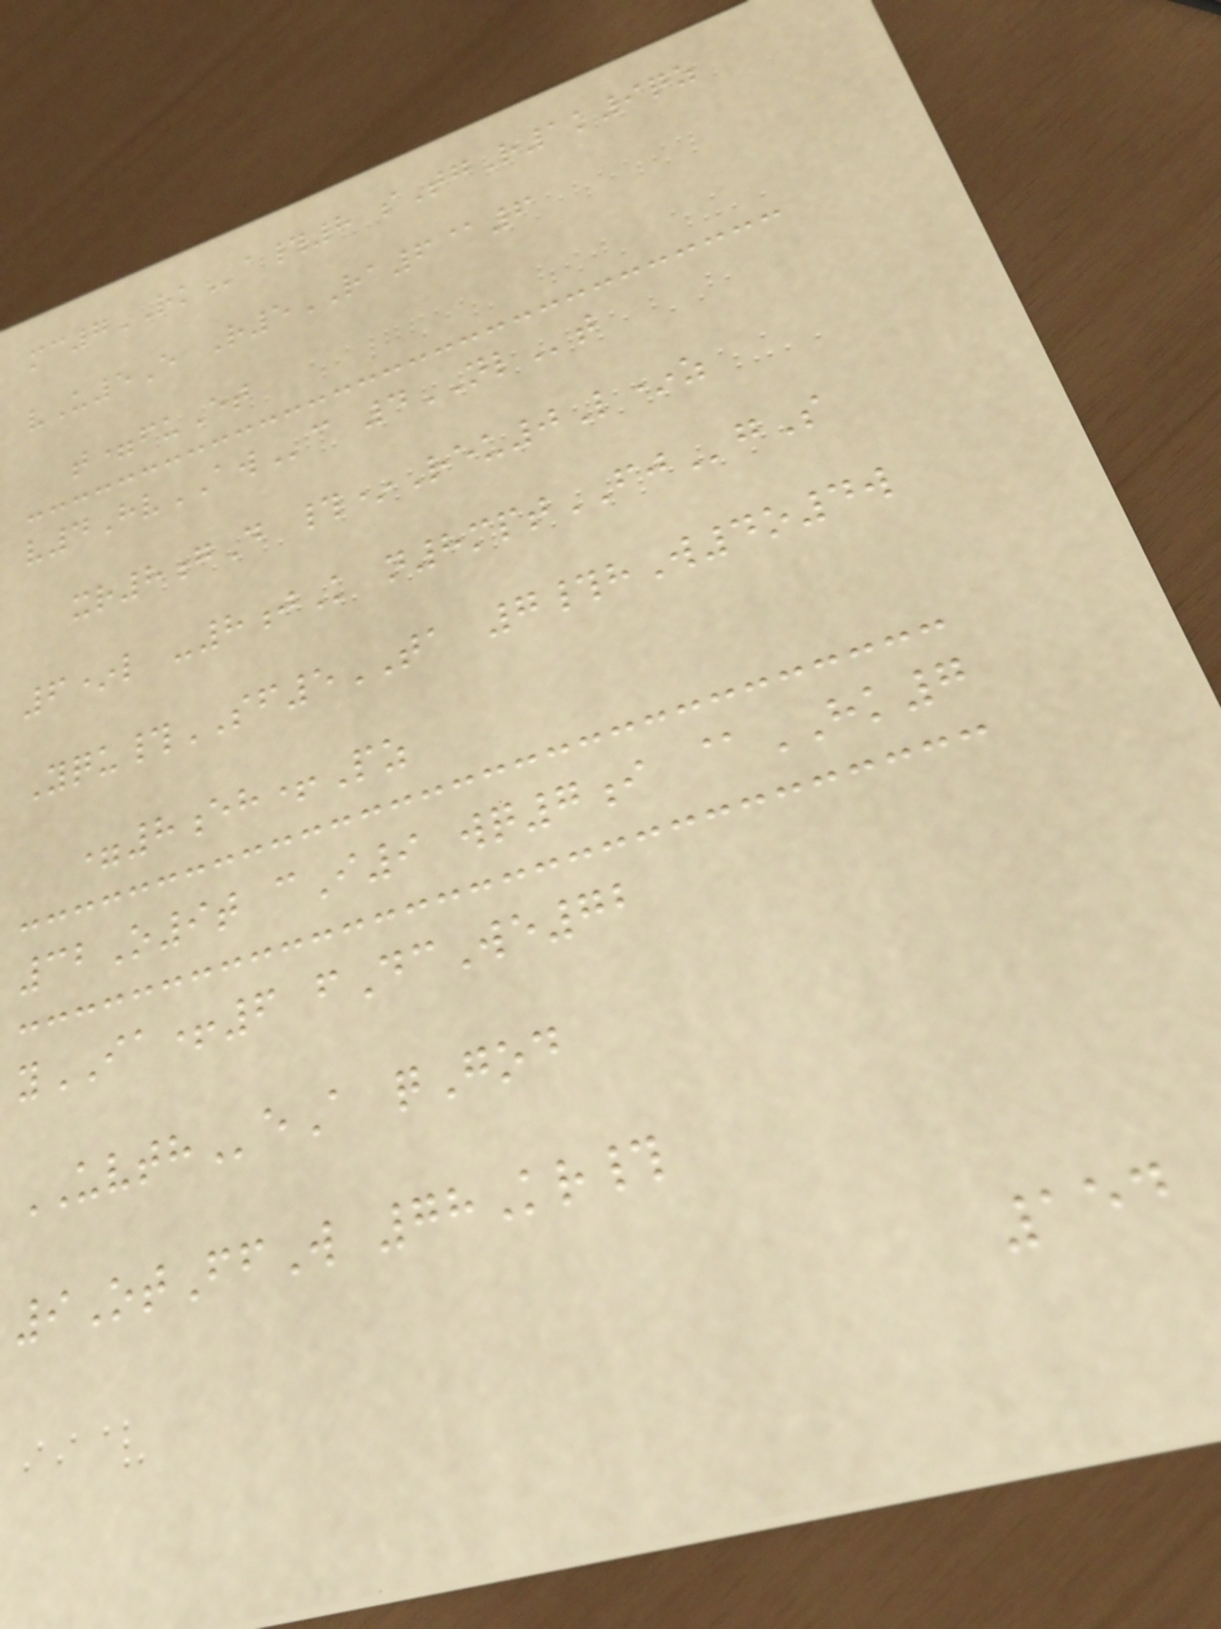mc7RKa#8 sTgR1k9qz
vU5E R5RA6@6
t=fuEt
v4HvAWc 4NLt
xr8gD #*Reu0L*z
6*l -8jK n8mptFJgS
Yqu#SF5TA 7#hW4o4w
=8eh+Pz
32O9t cI9 wq7i @HK7
yIA+6 fDcWe72
UVTHeA qGod
9OtFfW 78Kr#
154
